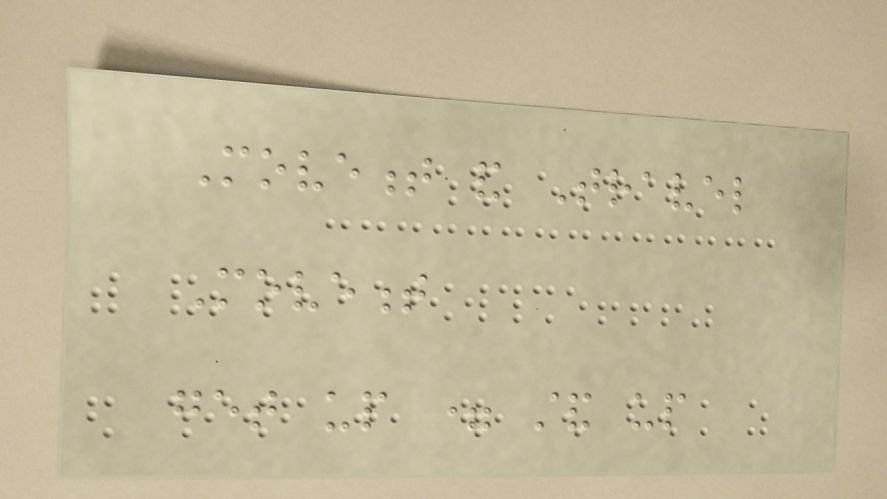Movement and Travel
Movement
get up = stand up
